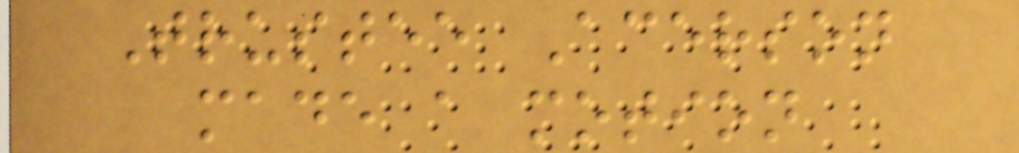Trustee Acerson
made a motion
